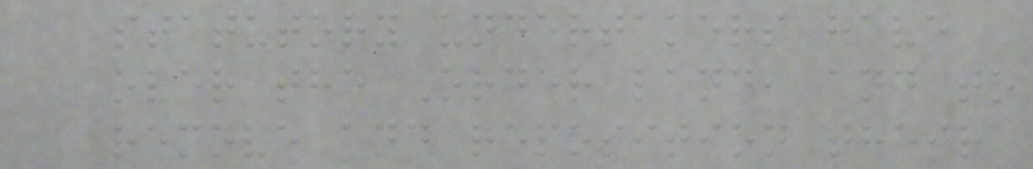statutory undertakers have
over the Order land, and to
remove and reposition their
